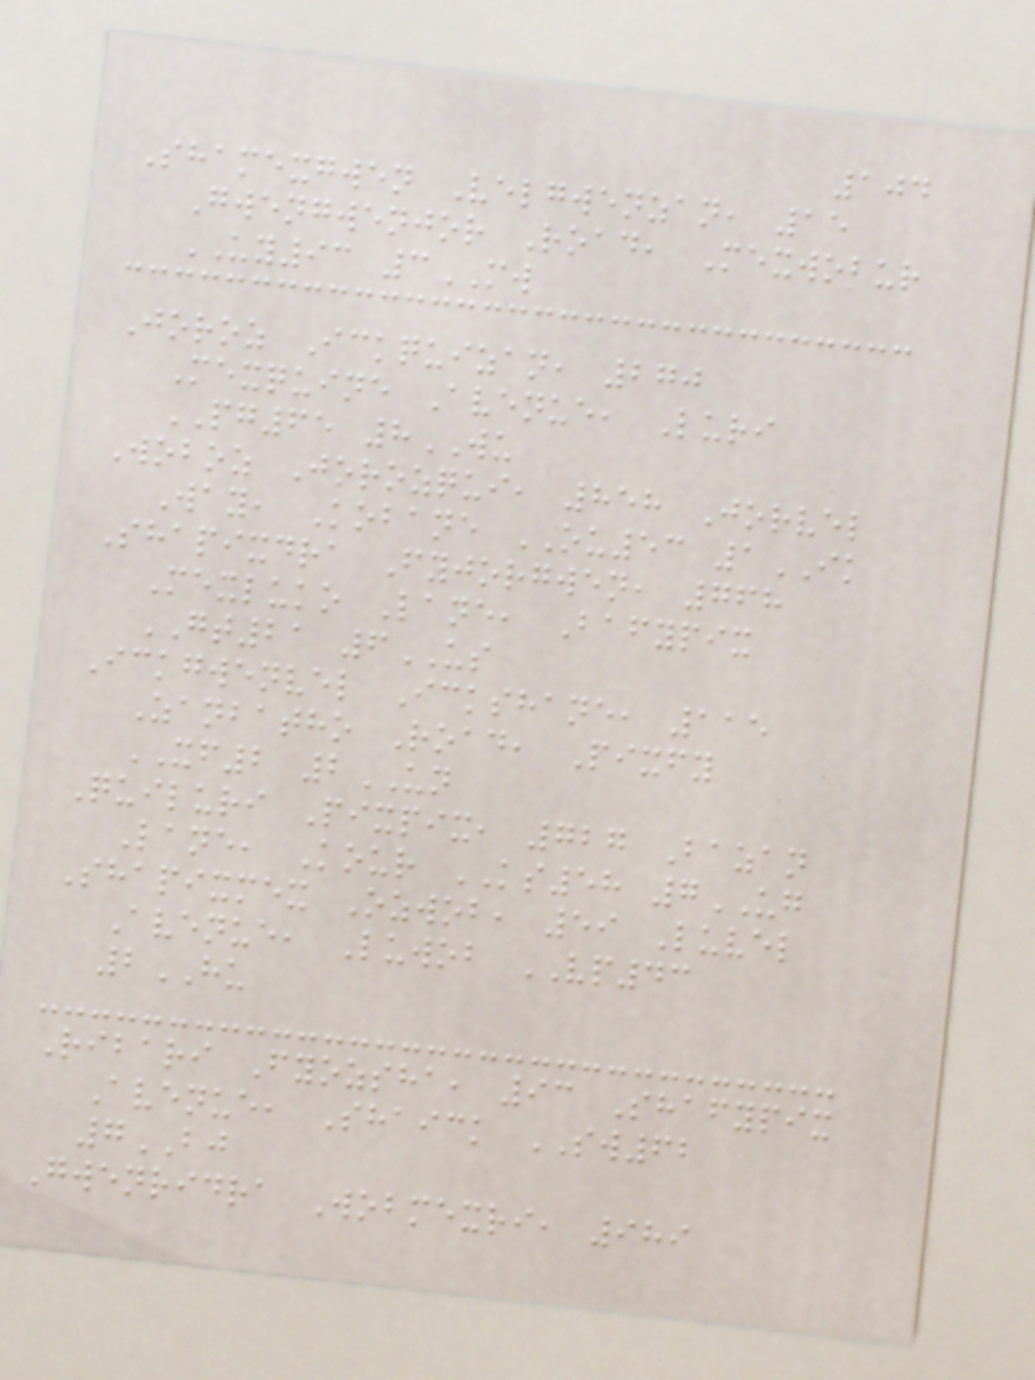104
Shamexgwen Velgwenzan, 15
Gwengwenjor Road, Mexwobur
UY93 3MW
Joroz Ickquizan, 270
Mexquine Avenue, Luri
PG65 8WU
Woboz Jorozqui, 858 Jorvel
Way, Kobane OU53 1IK
Shapixdra Fyjorgwen, 768
Mexluko Lane, Bafypix
GT21 6US
Ickgwenvel Ickshane, 115
Zanbatho Road, Pixfy
XF2 2UN
Quiluri Pixpix, 727 Bazan
Lane, Kour KS58 7UG
Shapixmex Ozwob, 59 Luvel
Avenue, Luwob VP43
2HU
Ribari Fyozsha, 93 Shafypix
Avenue, Shaick SW62
7BJ
Gwenridra Wobmexri, 989
